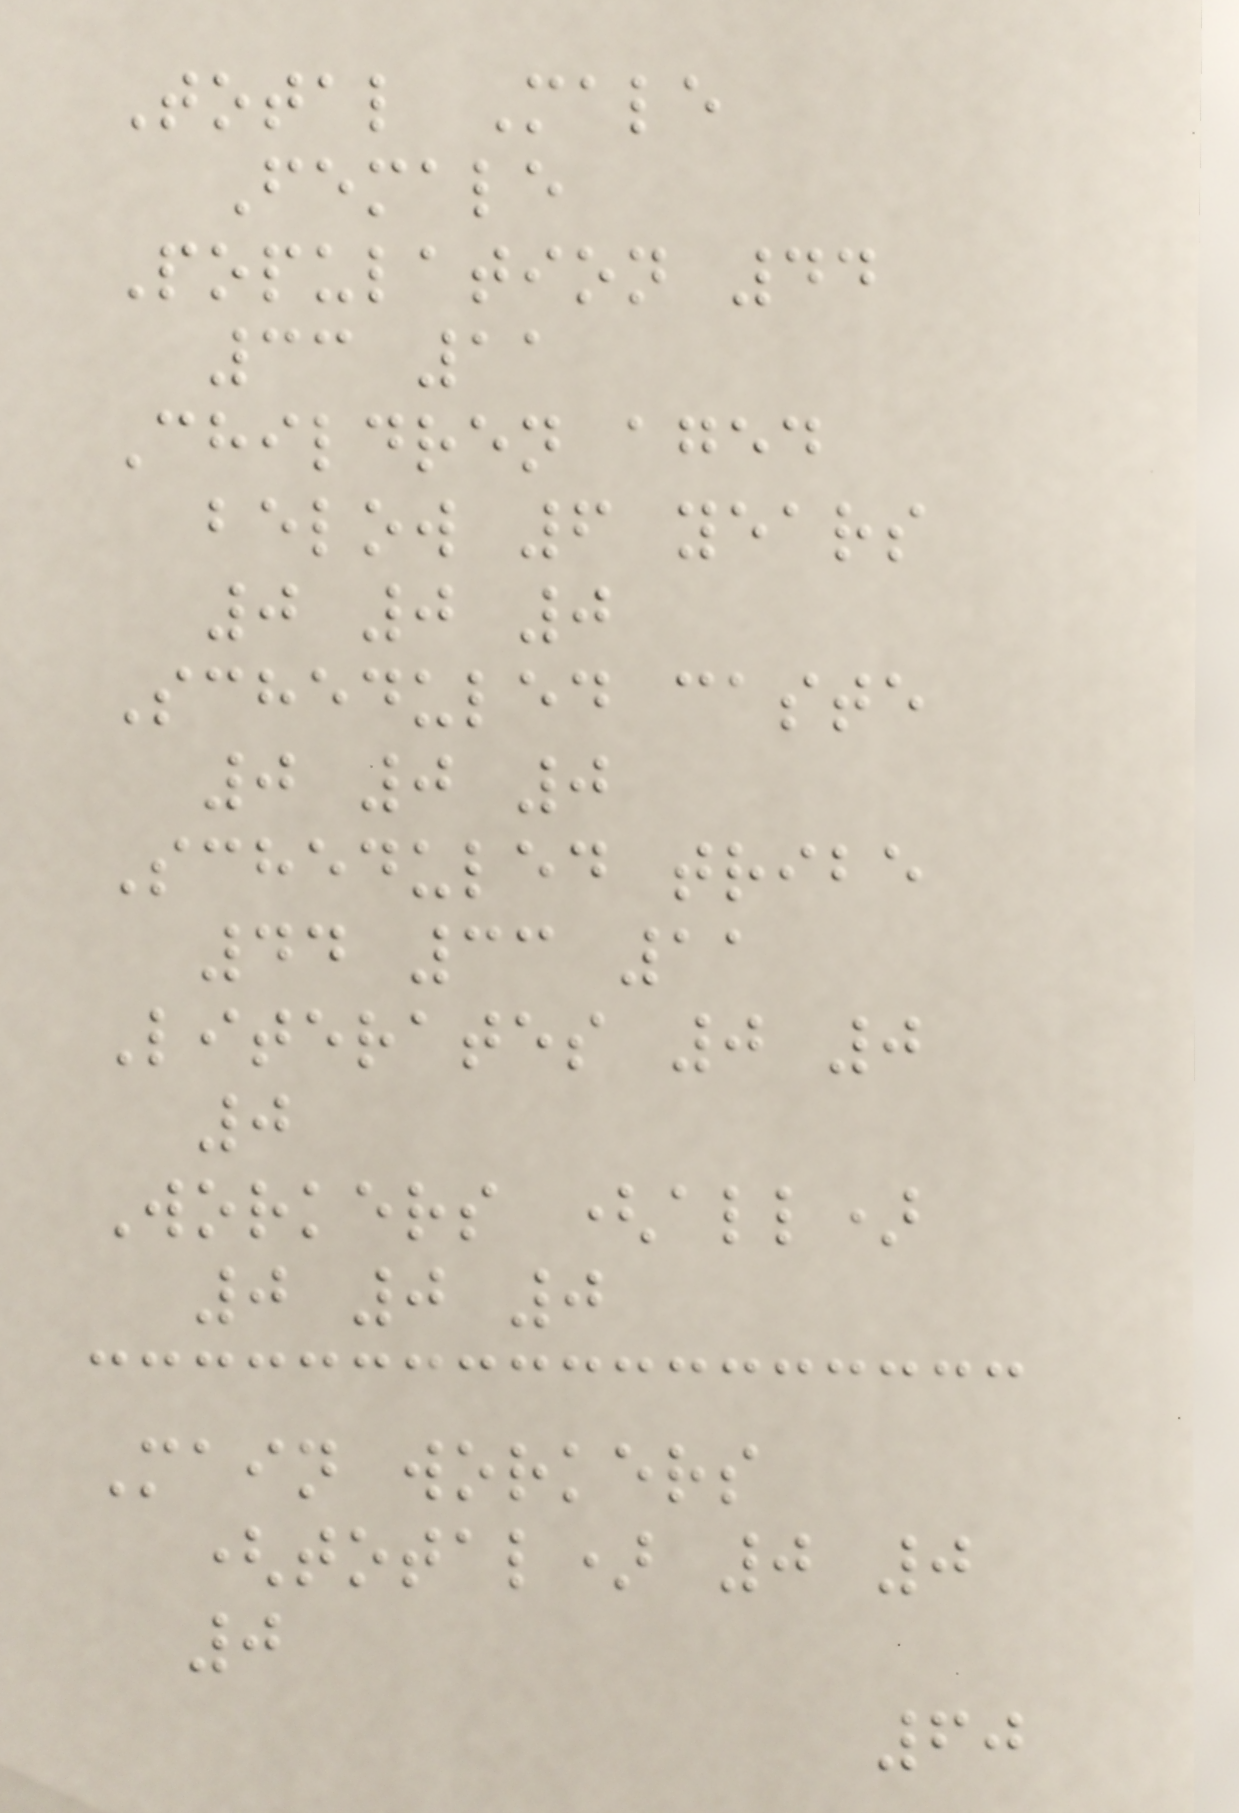Total Male
Female
Population 44
33 11
Children aged
below 6 years
0 0 0
Scheduled caste
0 0 0
Scheduled tribe
44 33 11
Literates 0 0
0
Workers (all)
0 0 0
Main workers
(total) 0 0
0
60
